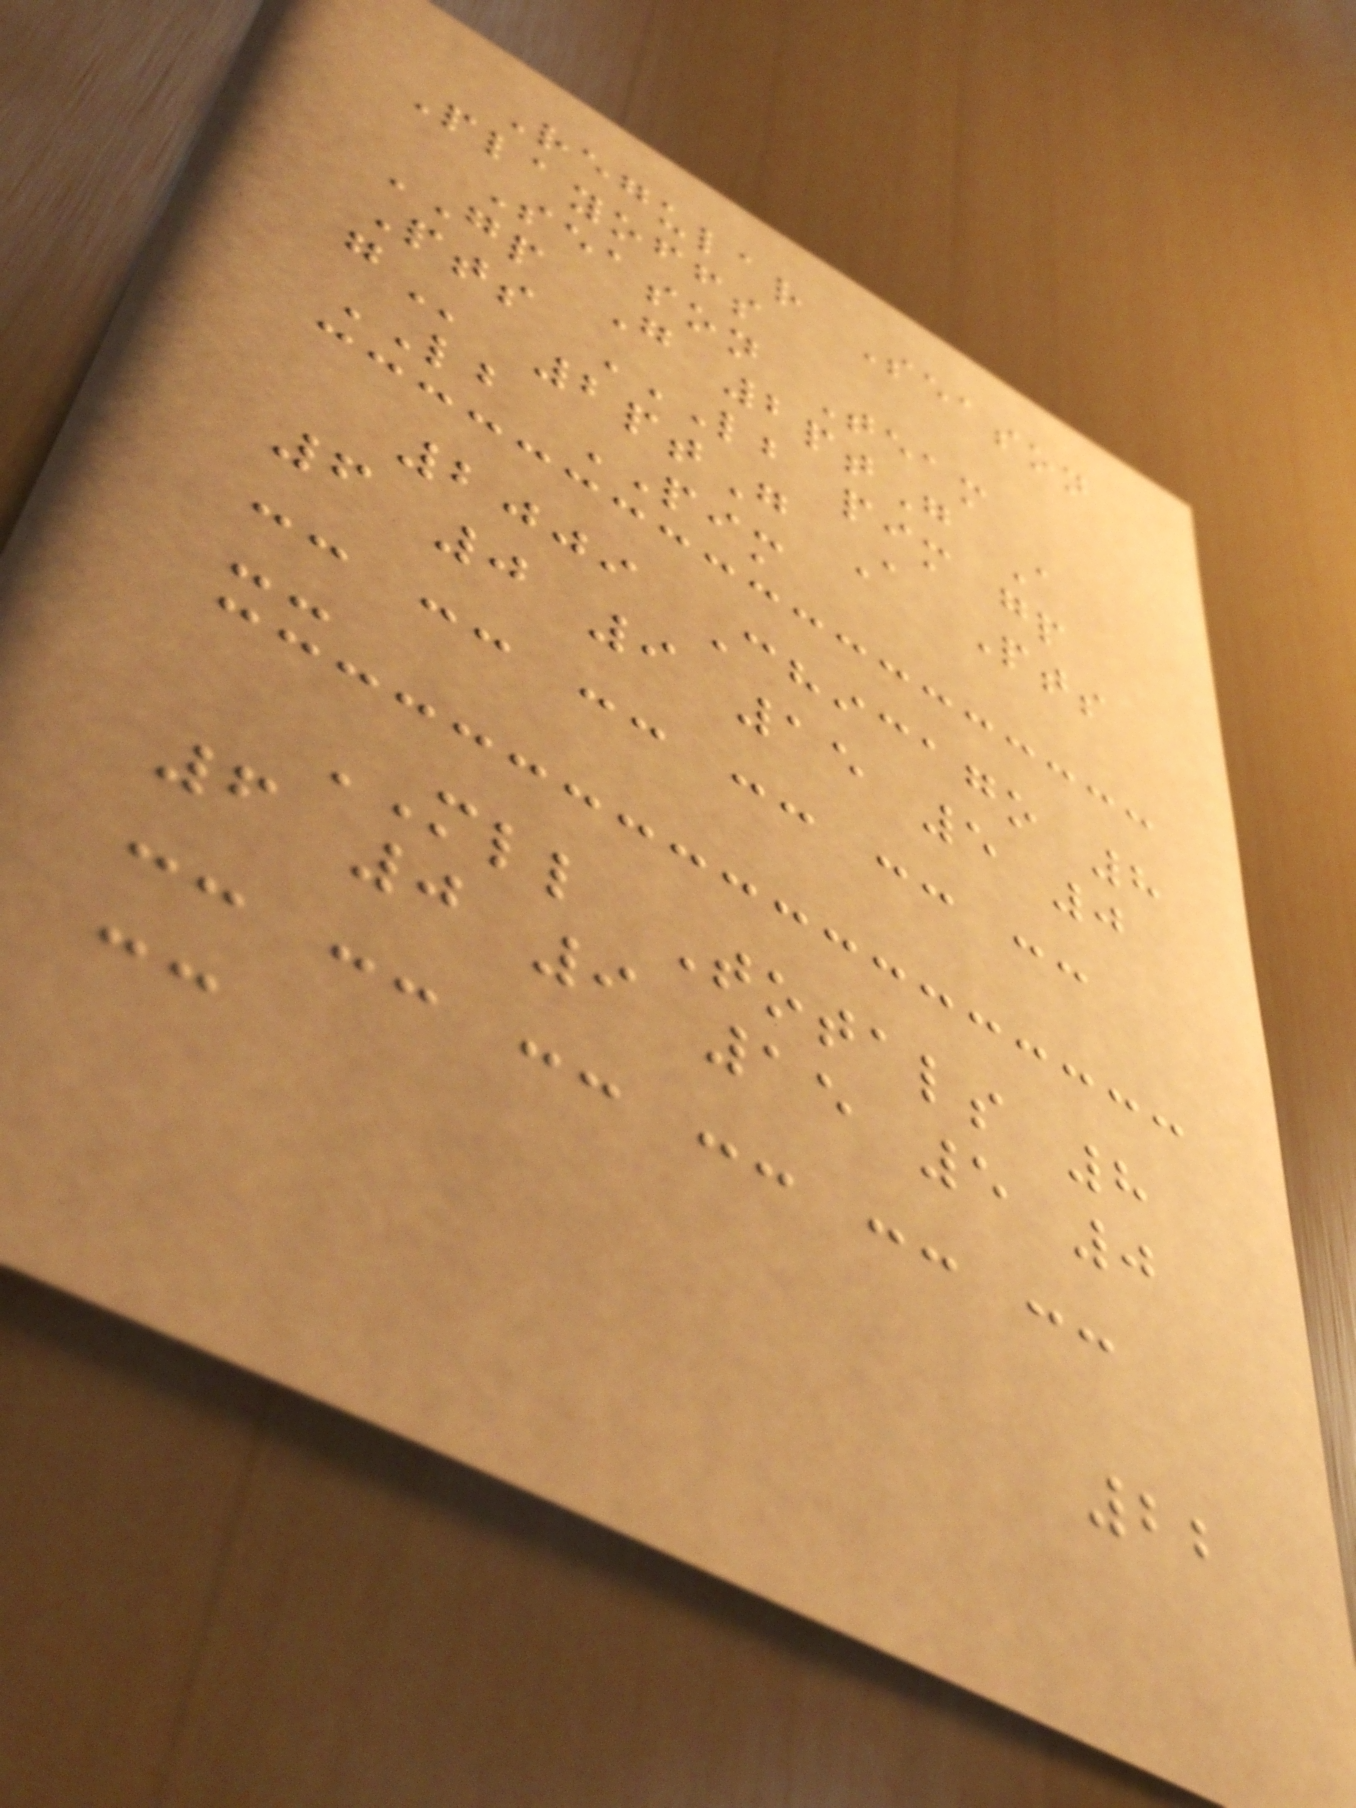Regular Season
Playoffs
Season Team
GP G 2ptG A
Pts LB PIM GP
G 2ptG A Pts
LB PIM
2009 Chicago 8
6 0 9 15 5 0
-- -- -- -- -- --
--
MLL Totals 8
6 0 9 15 5 0
-- -- -- -- -- --
--
22
